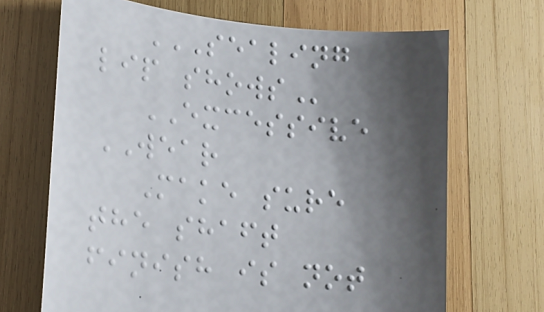SEALING
LIP SHOWS
EXCESSIVE
WEAR
Make sure
the shaft
finish is not
